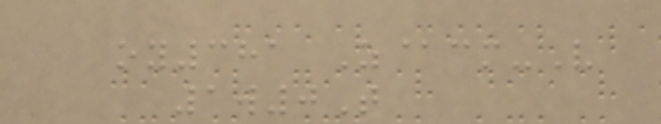oy381 Z@cm-V
1w0T
